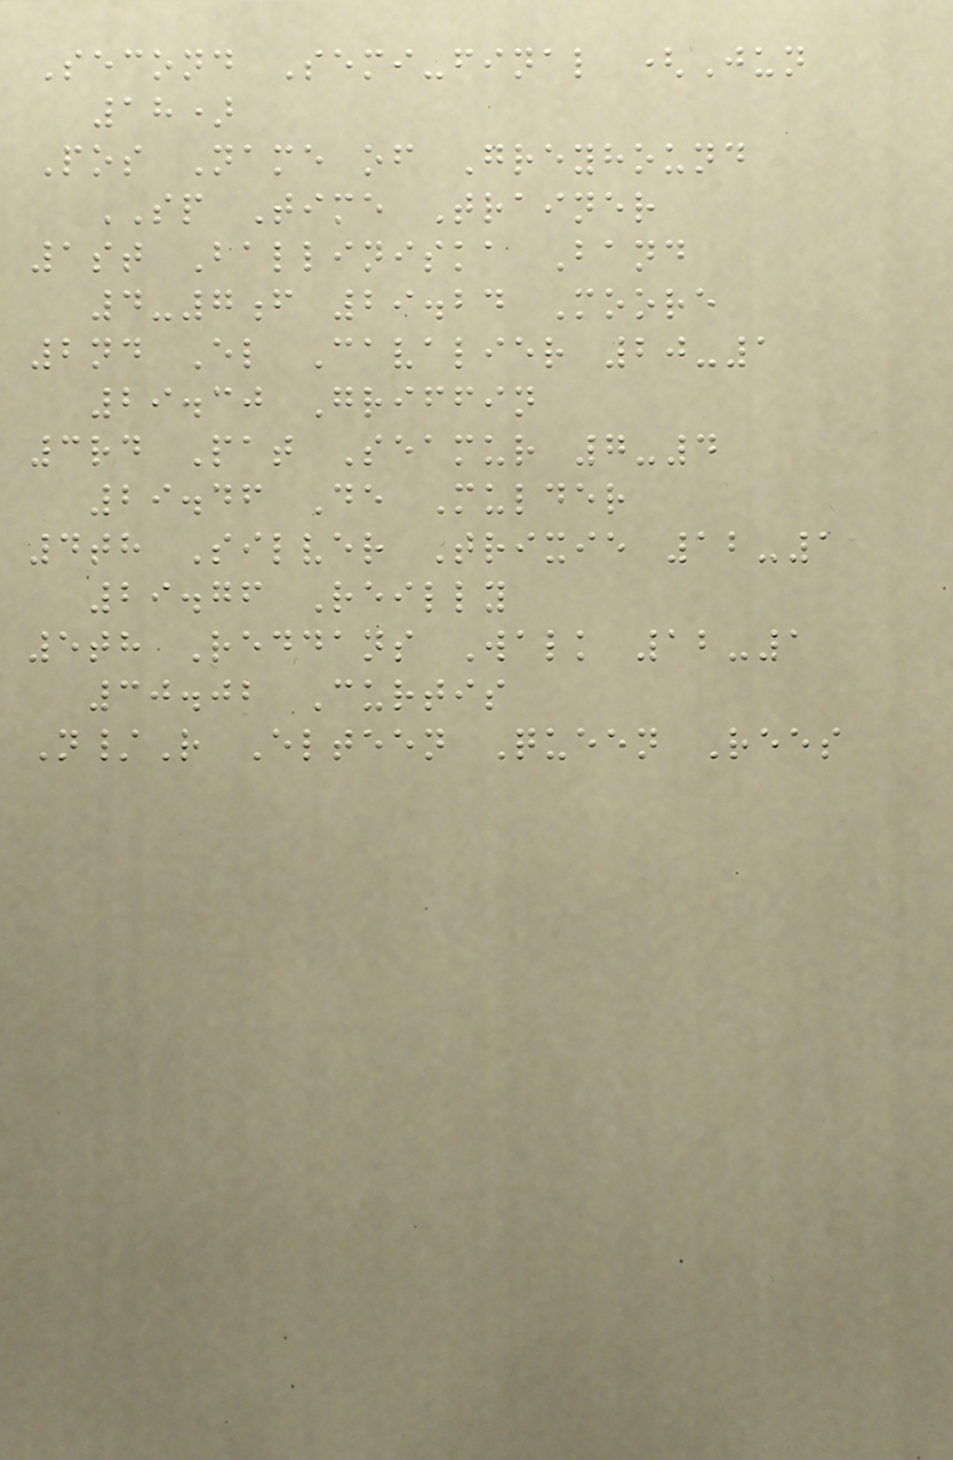Second Semi-final (Jun
18)
Pos Name of Greyhound
SP Time Trainer
1st Balliniska Band
4-7f 29.24 Moore
2nd El Cavalier 20-1
29.30 Griffin
3rd Pat Seamur 7-4
29.46 De Mulder
4th Silver Trixie 12-1
29.76 Reilly
5th Reddans Walk 12-1
30.02 Curtis
N/R Elteen Queen Rees
